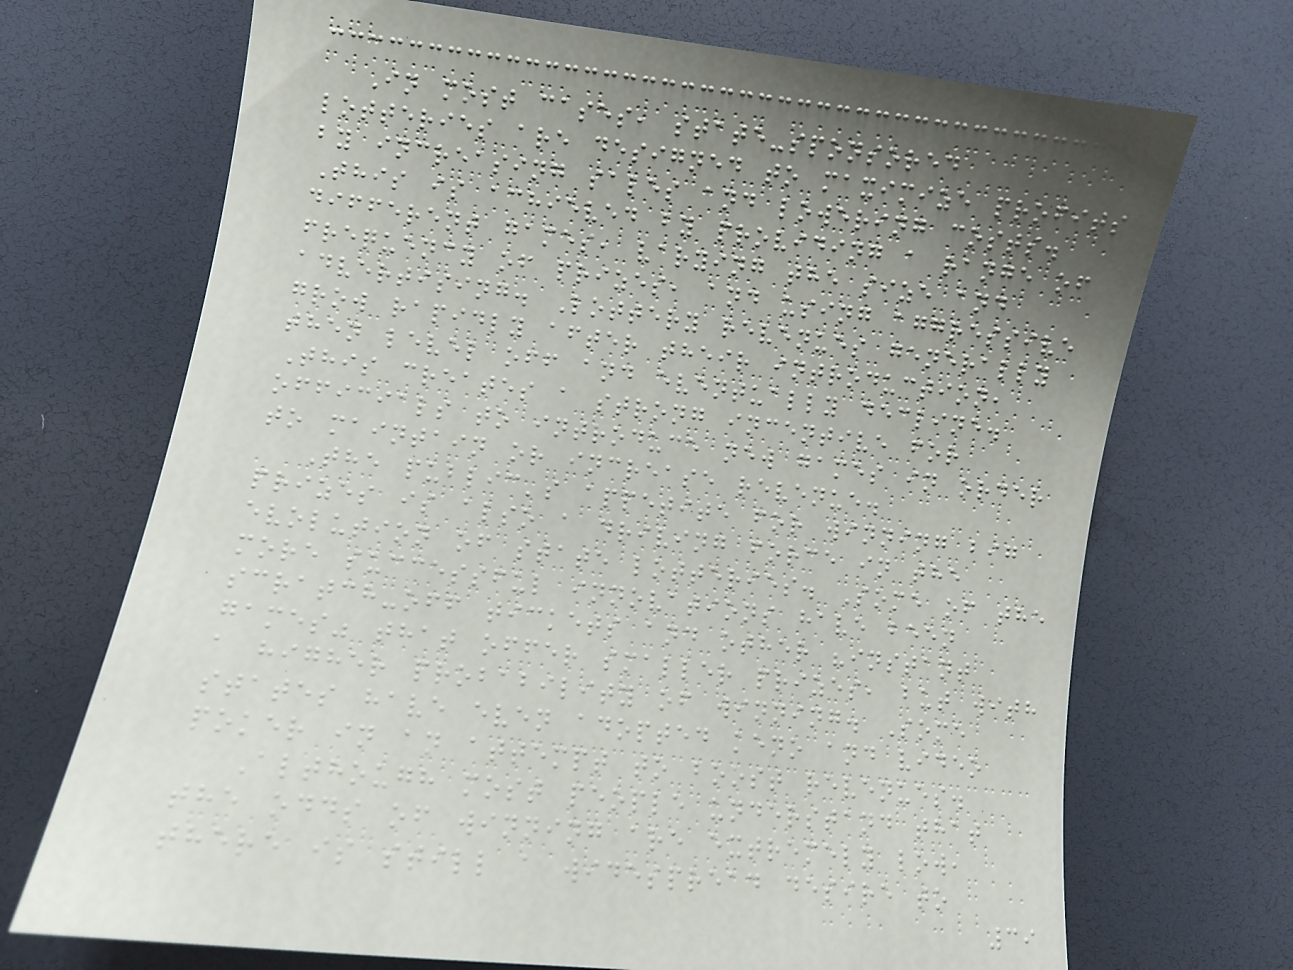In most cases, state-sponsored
lotteries are designed to maximize profits
by increasing sales and lowering costs.
This is achieved by providing a range of
different games, varying the size and
frequency of prizes, and using aggressive
advertising. Lottery revenues generally
grow rapidly after their introduction,
then level off and eventually decline.
This creates a strong incentive for
officials to introduce new games in order
to maintain or increase revenue.
The public's appetite for winning big
prizes is also a driving force in the
evolution of state lotteries. Some of the
more successful innovations have been
scratch-off tickets and other "instant
games" that offer smaller prizes, but with
a higher probability of winning. Some
states have even adopted keno and video
poker in an attempt to boost revenues.
Although most people understand that
the odds of winning are extremely low,
there is still a widespread desire to
39
